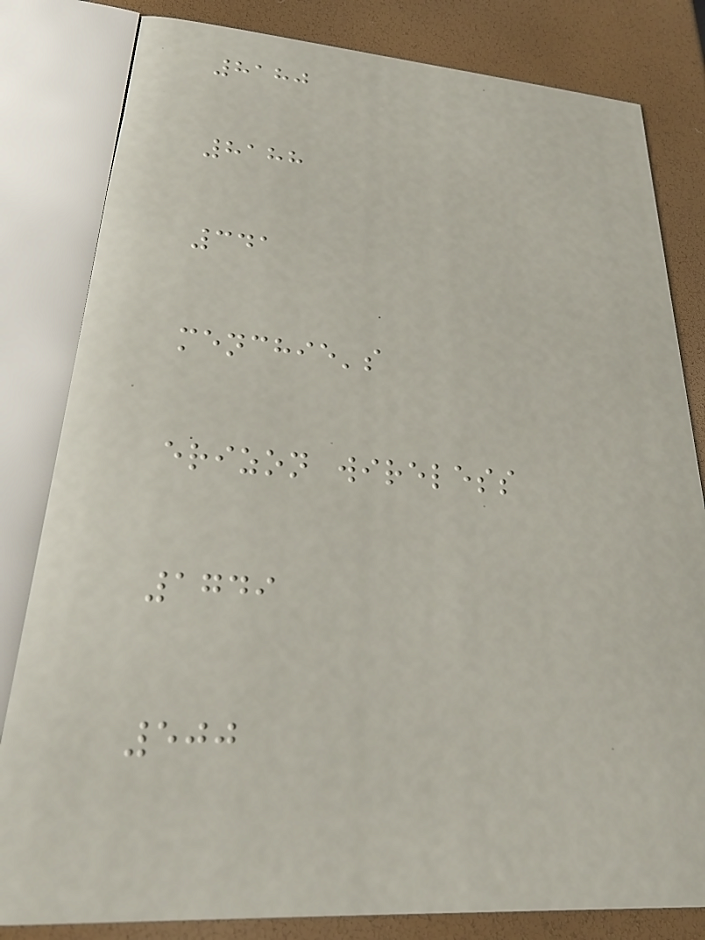8180
8188
341
menchie's
erizon wireless
1749
500
